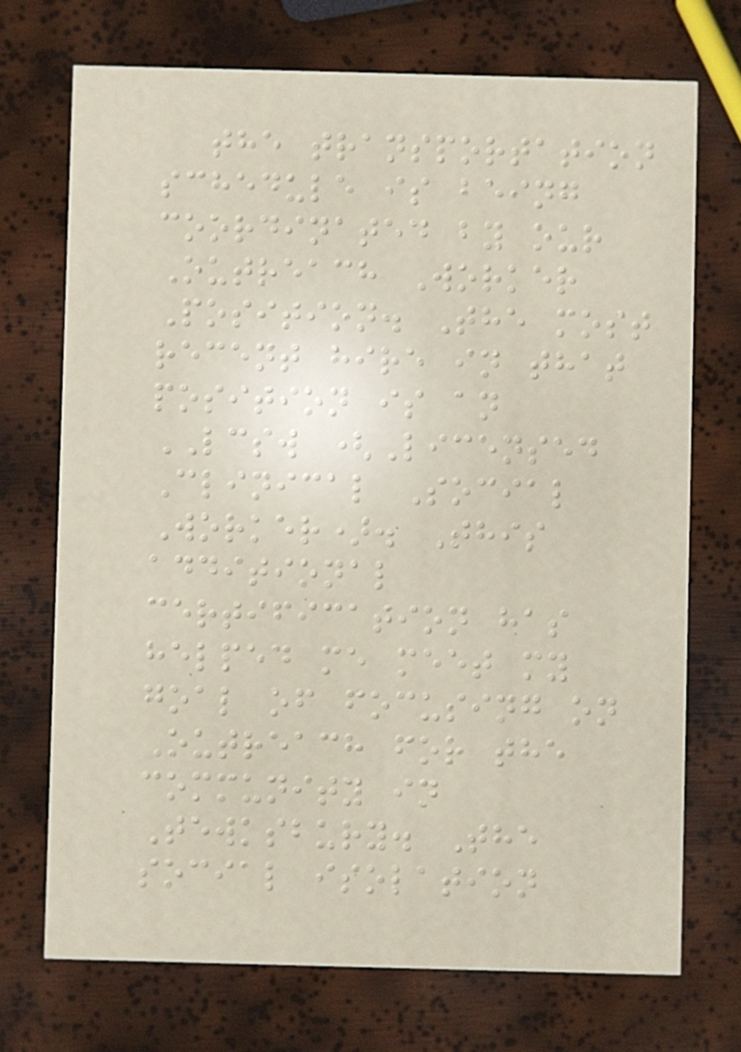the transportation
schedule is being
coordinated by our
Outreach Worker
Position. The most
recent hire in that
position is an
LCSW (Licensed
Clinical Social
Worker). This
additional
certification has
helped me meet my
goal of focusing on
Outreach for the
community in
Tewksbury. The
social isolation
